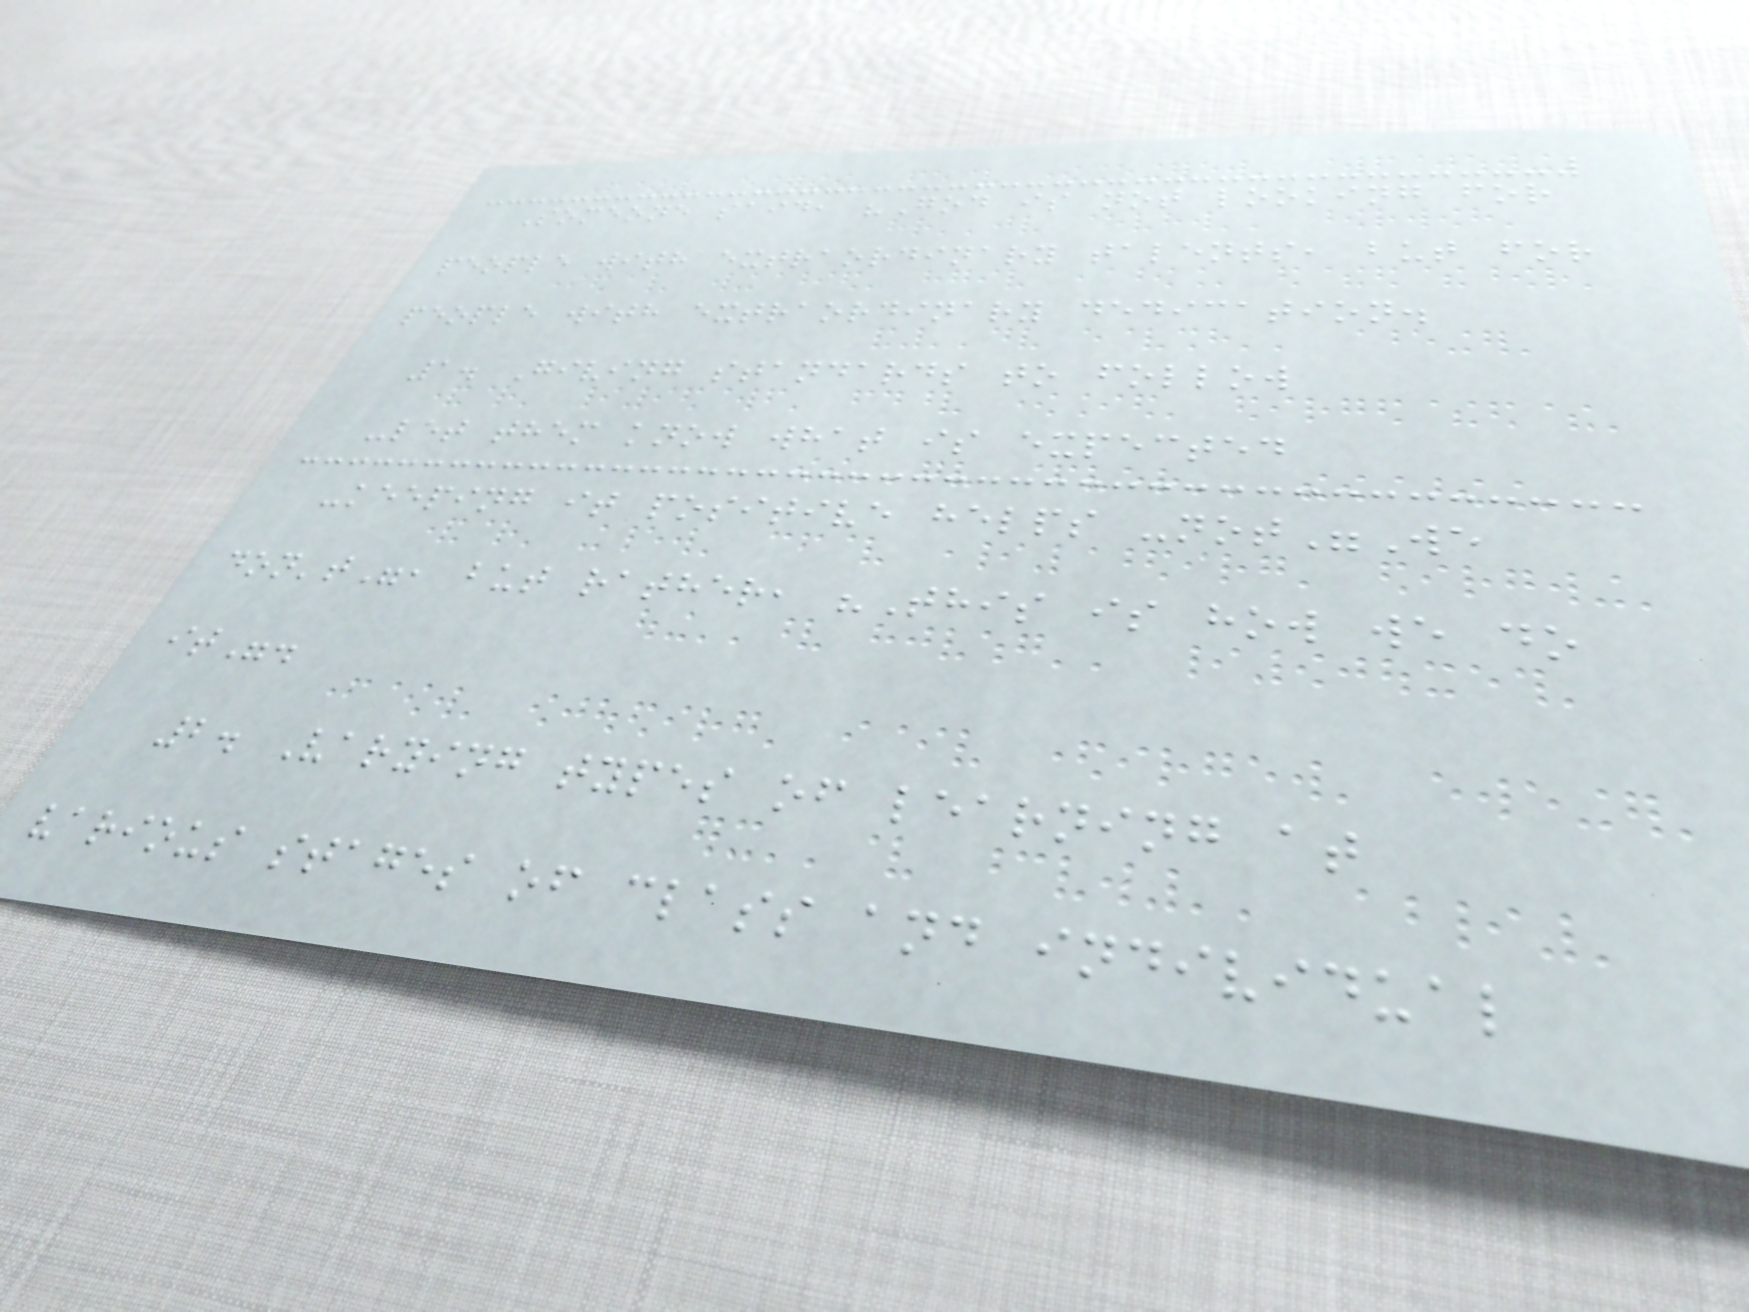Someone said, "God is not looking for
people with extraordinary talents, but for
people with extraordinary dedication.
1. Giving standards to follow
-let them know what is expected
-keeping it positive helps -not"We
don't", but rather, "This is how we do
it".
2. Varying types of learning at
various stages of class and individual
